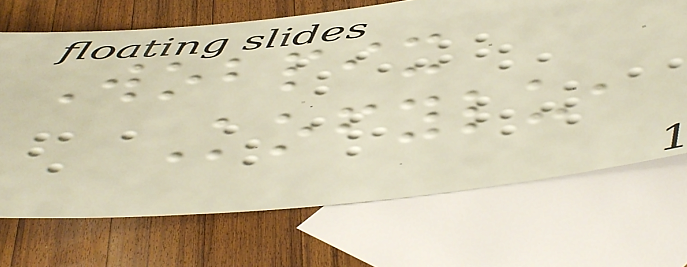Wobpix
Kofylu,
